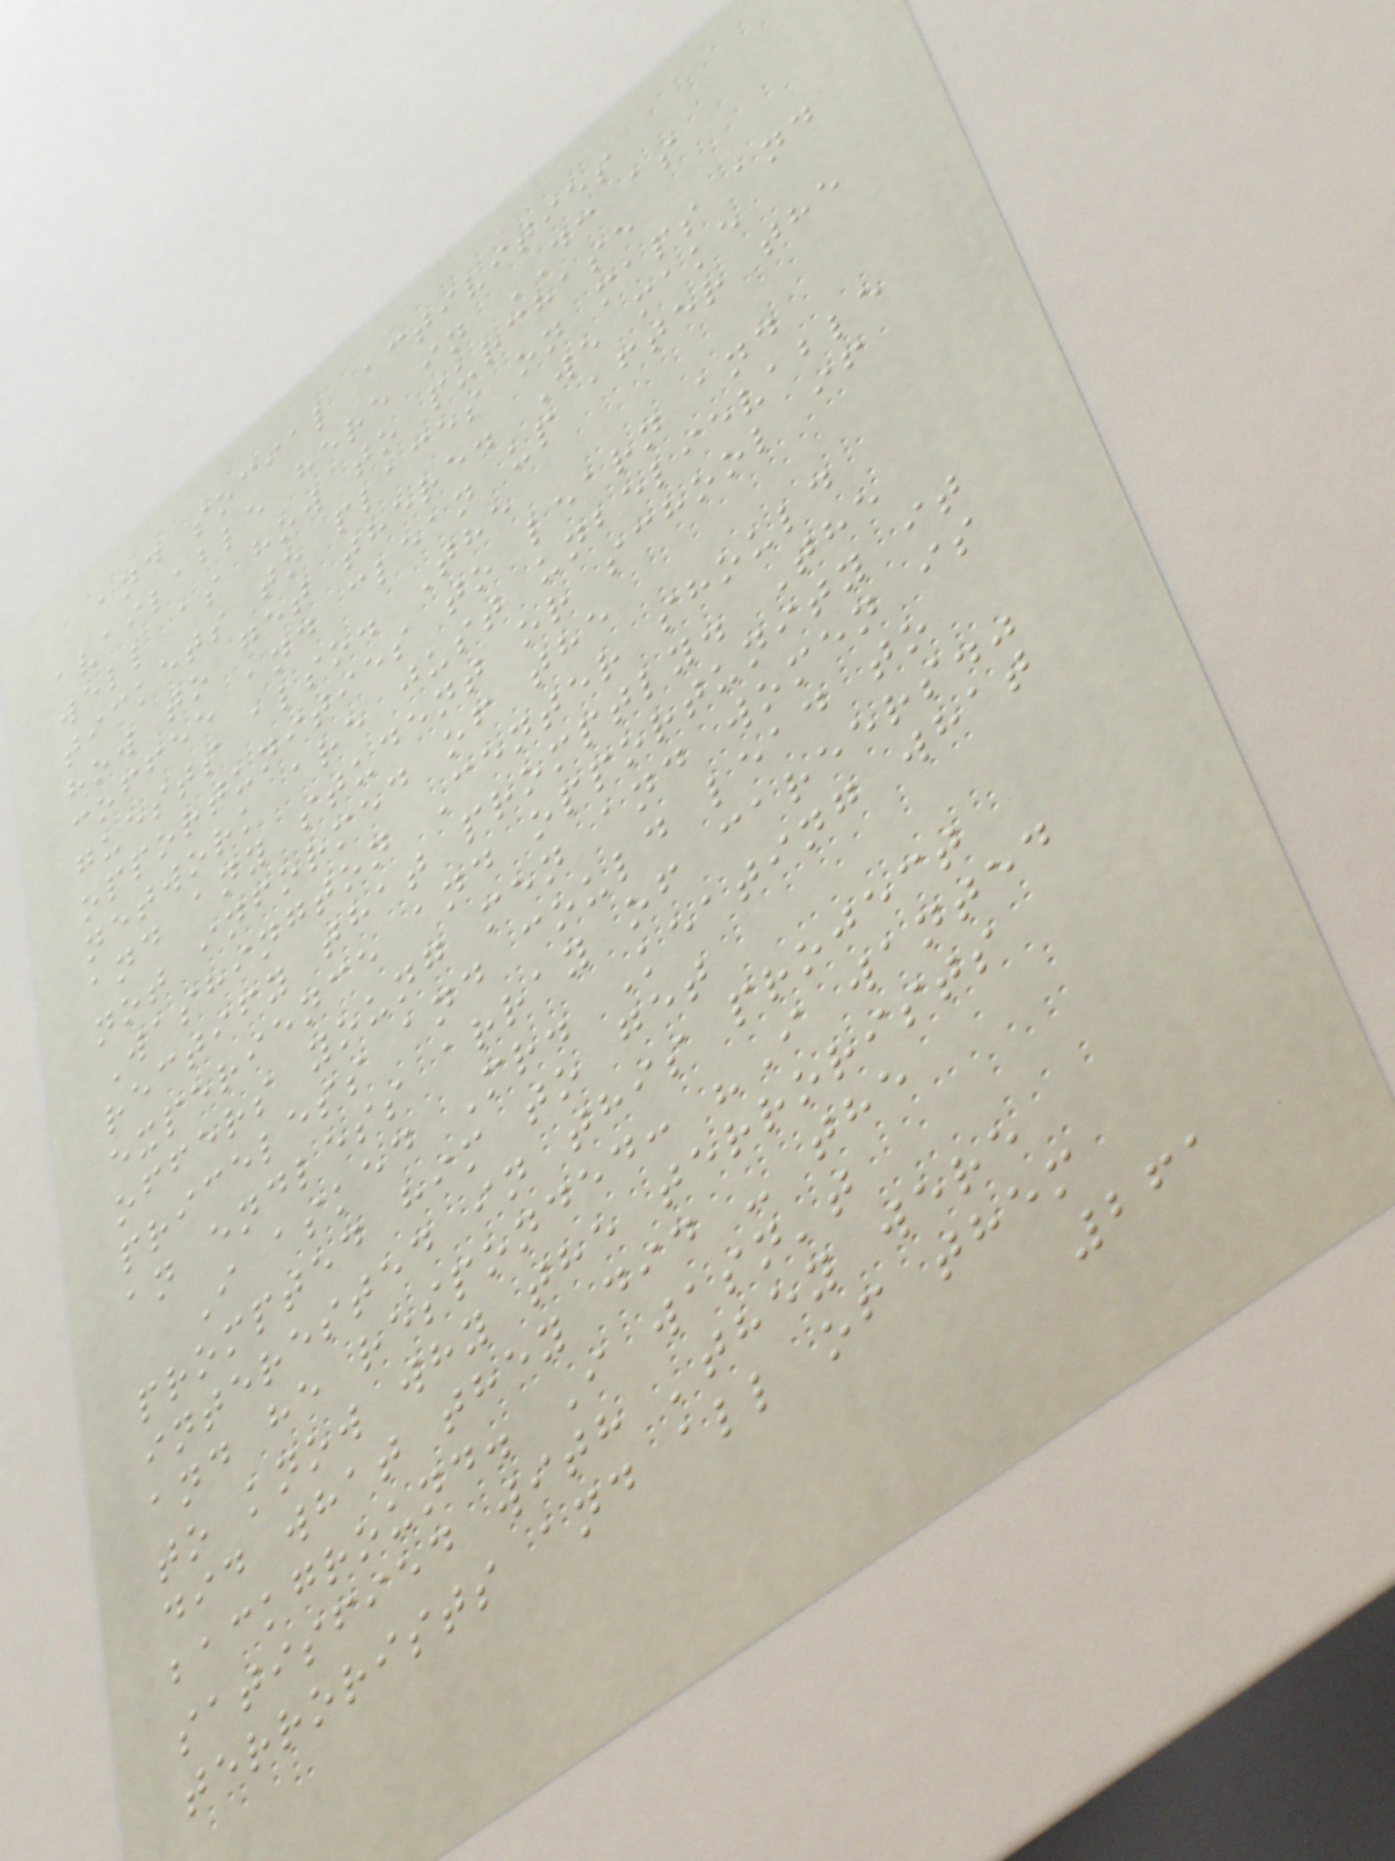and social activities
available here in DC as
well as how to purchase
tickets to places on maps and
how to get there. We make
coffee and clean up after the
guests also. The
opportunities to learn and
network are just unbelievable
and any student or school if
not informed of the
Washington Center should
rectify that promptly. The
experience and opportunity it
offers young men and women is
priceless and could lead to
an endless array of careers."
I asked Mr. Keating what
prompted him to get
interested in this project
and he responded: "I wanted
to know why the terrorists
did what they did - the
background. I wasn't
satisfied with 'they were
terrorists and all of them
261
